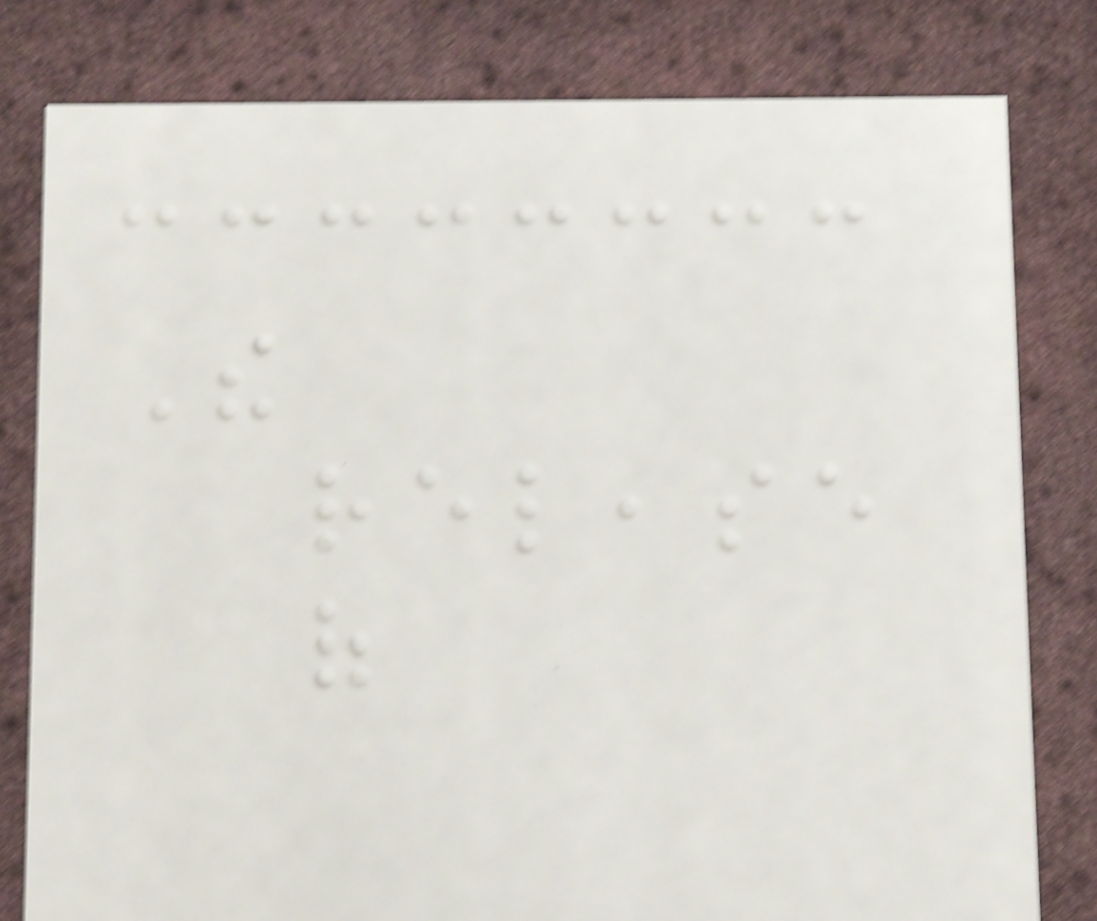The
release
of
